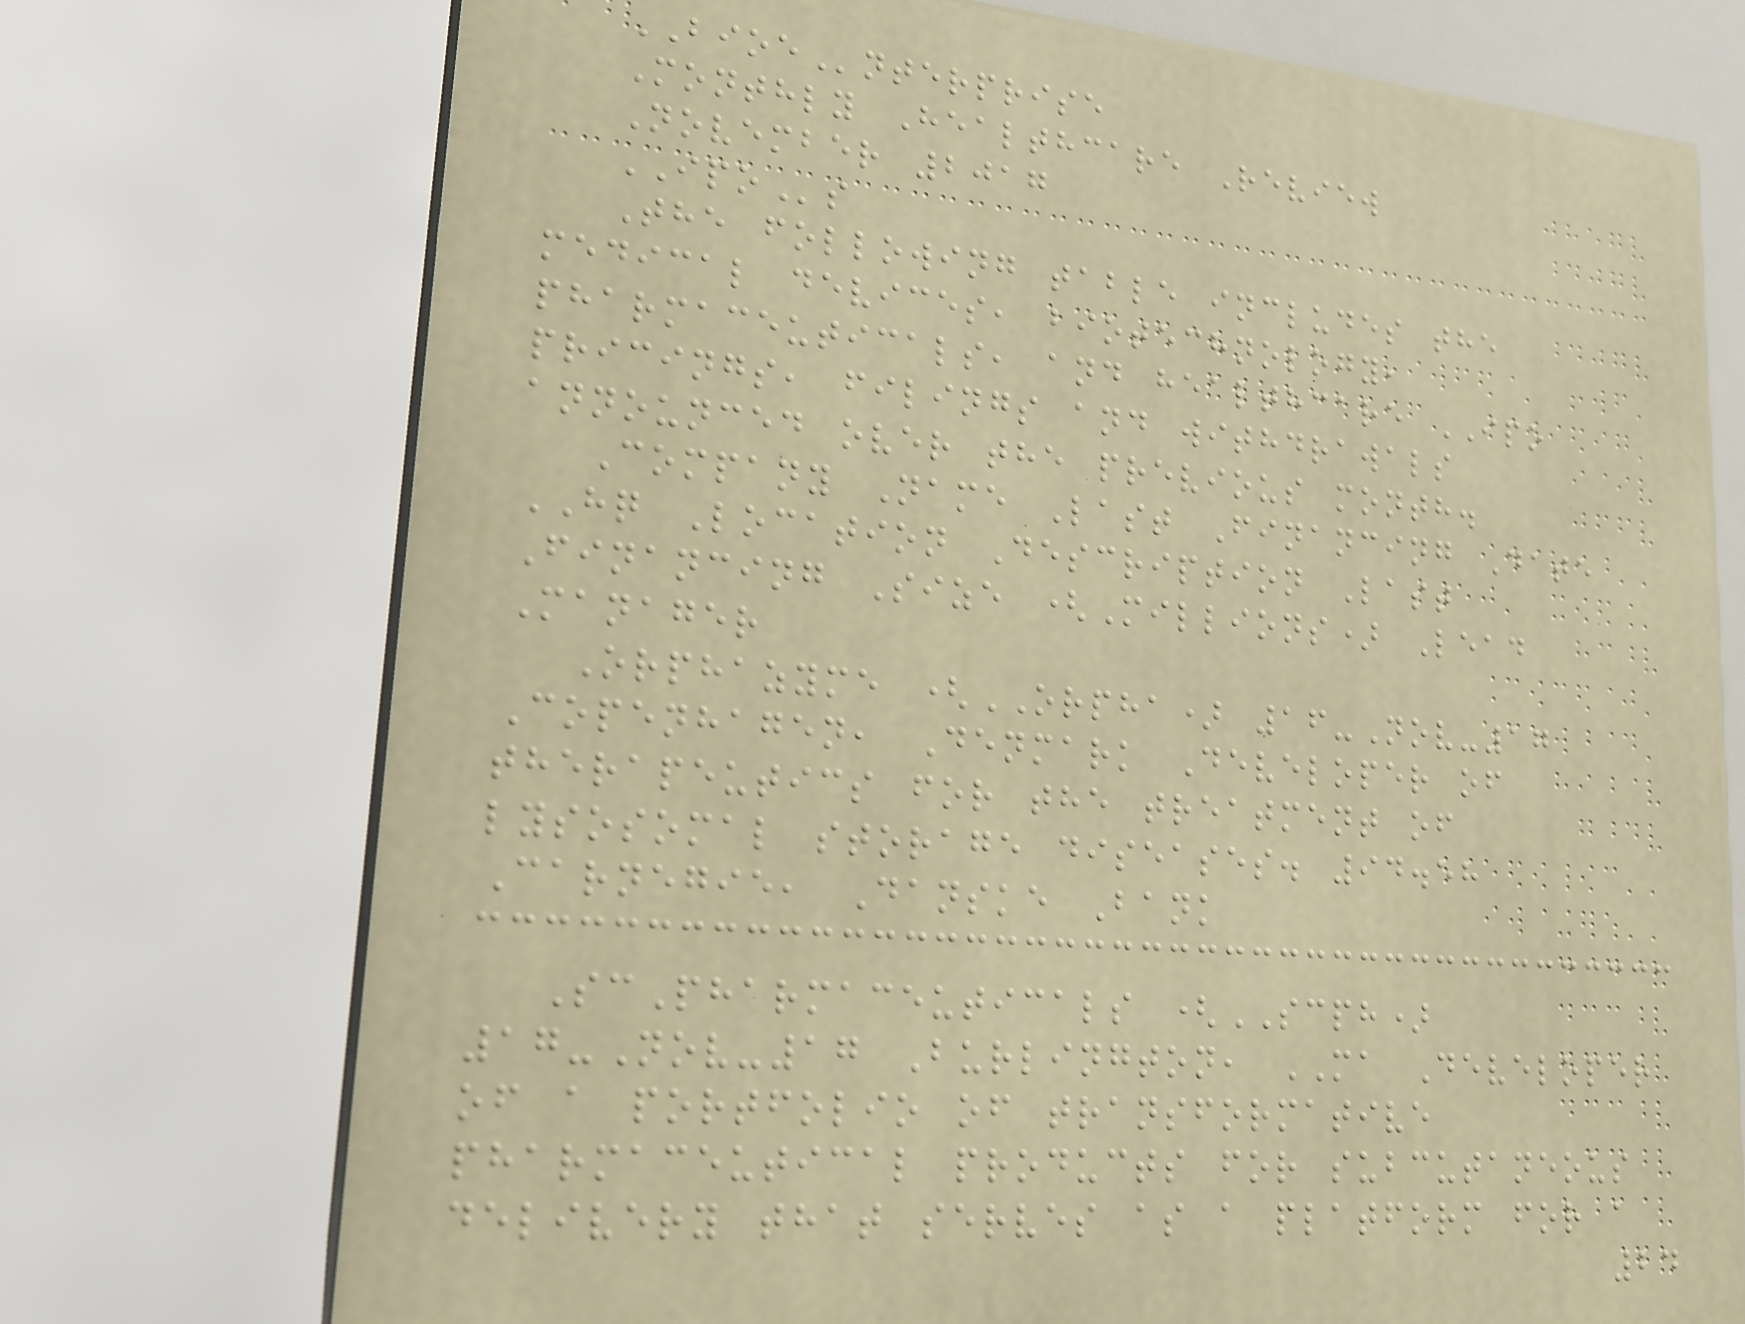BIOEnterprise
Monthly Healthcare Review
November 2017
IPOs
The following table includes the
medical devices, biotechnology,
pharmaceuticals, and healthcare IPO
pricings, filings and withdrawals
announced over the previous month.
Company Name Last Financing Date
HQ Location Description Last
Financing Size (Millions) Lead
Manager
Orphazyme (ORPHA) 16-Nov-17
Copenhagen, Denmark Developer of
therapeutics for the treatment of
lysosomal storage diseases. 94.58
Carnegie, Danske Bank
ScPharmaceuticals (SCPH)
17-Nov-17 Burlington, MA Developer
of a portfolio of transformative
pharmaceutical products for subcutaneous
delivery that serves as a platform for a
24
